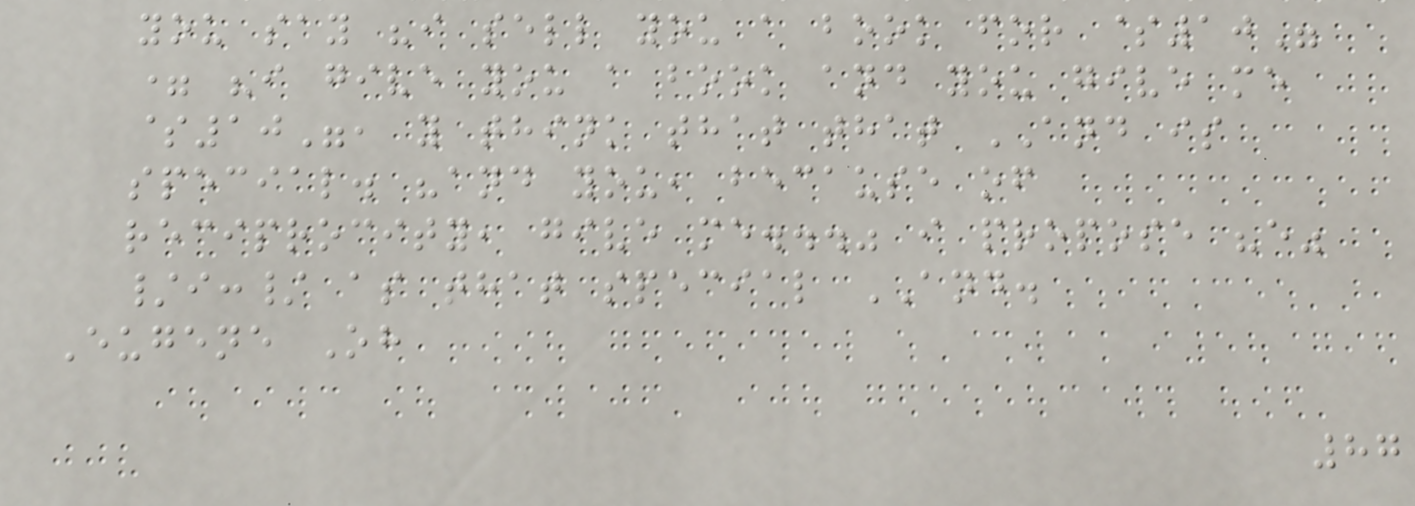you say "i sell you a book for $10"
= "i give you a book and you give me
$10", y think that that AND is
special. "and you, because of
reciprocity, give me..." i propose "e"
/i:/ as that special AND.
Eugene Oh
87
